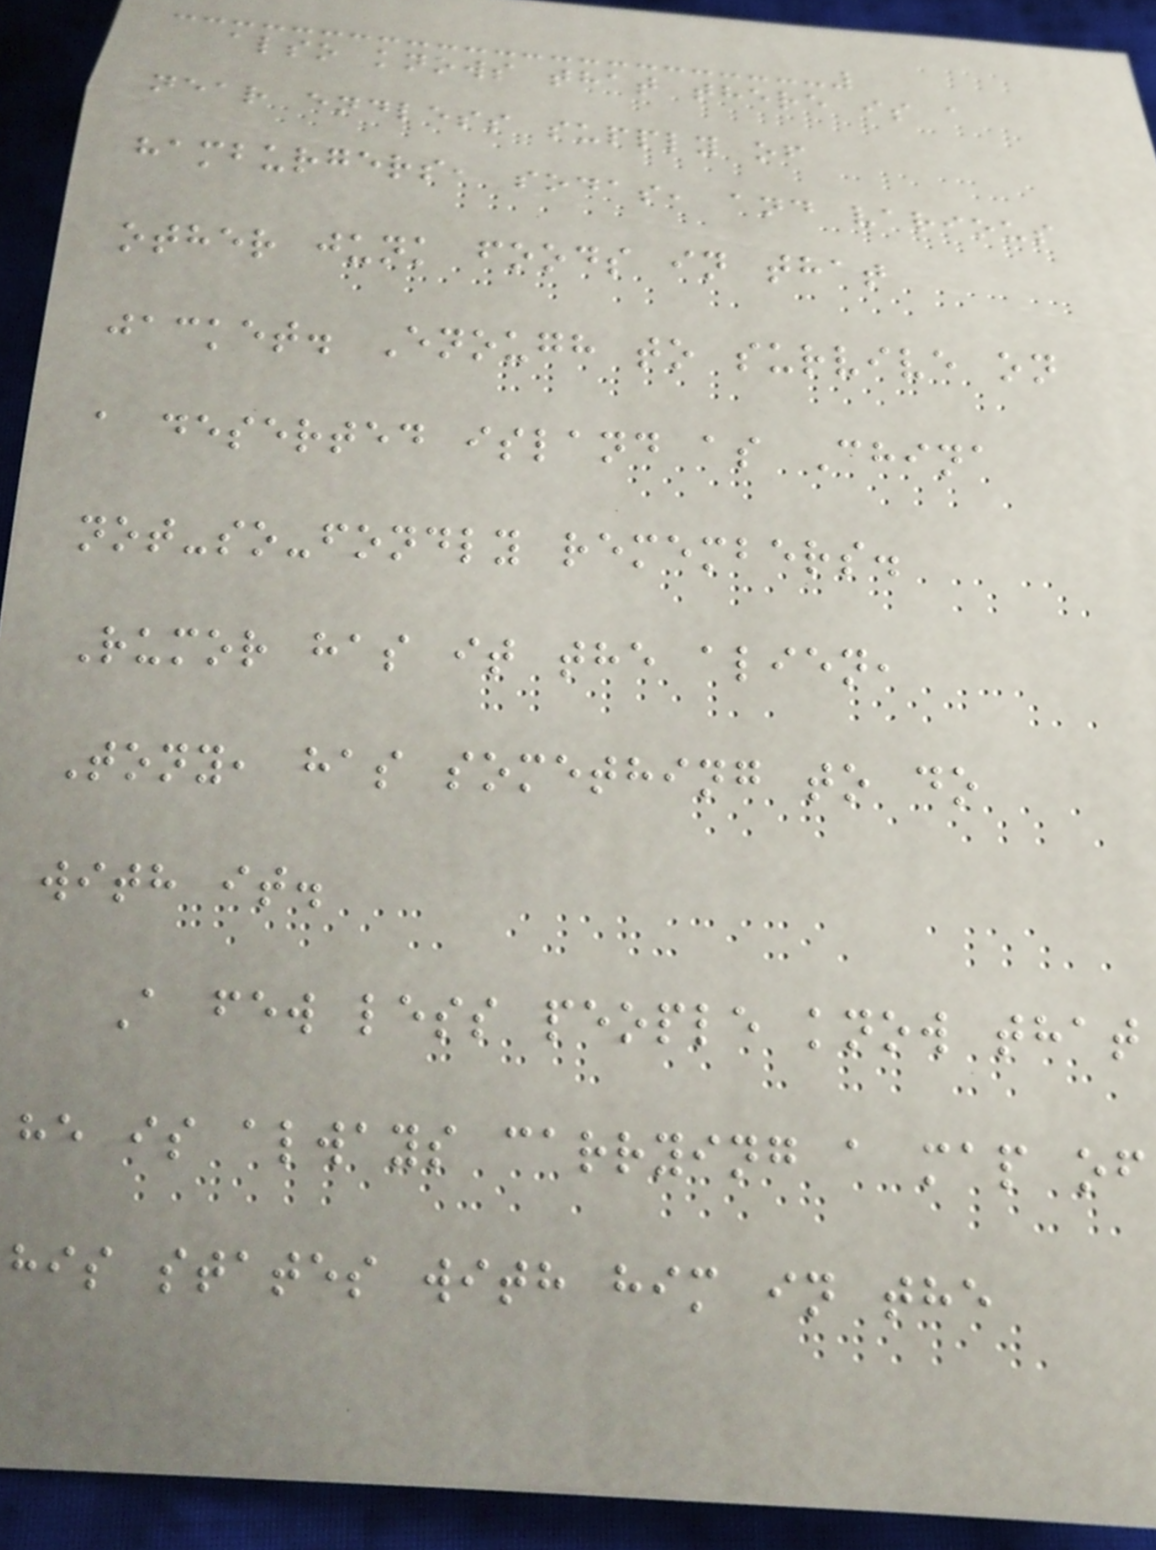also knows that there is a
near endless supply of
hamburgers, sodas, and various
other junk foods in that
jacket. Enough to survive on
a deserted island as China
not-so-fondly remembers.
Rumor has it the alien,
Tony, has something to do
with it.
A few less people know that
he is always carrying a map of
his states with him in the
